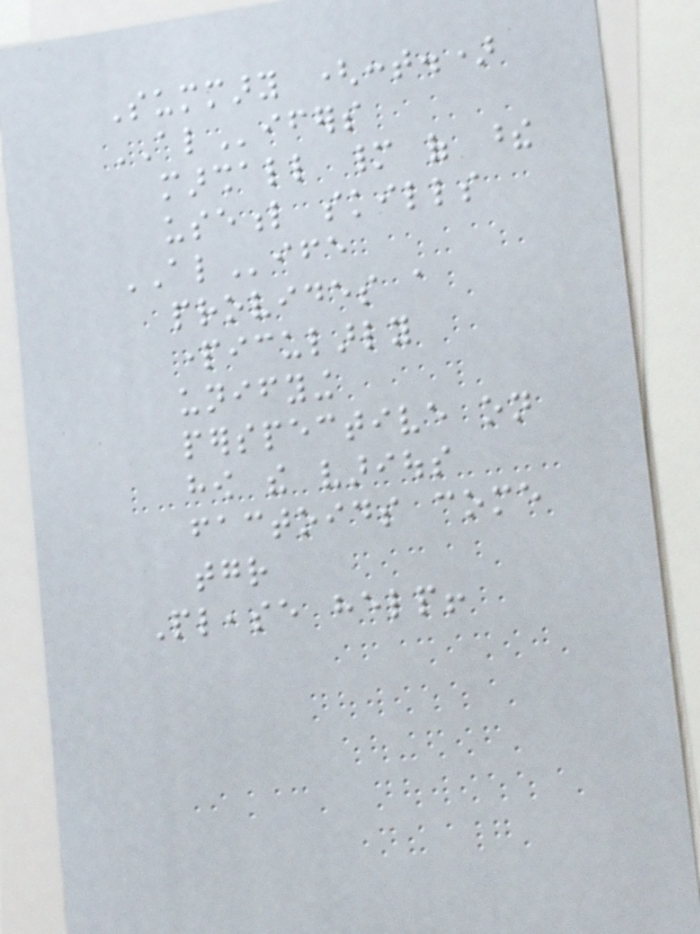Summary (cont.)
ALifers
marshall many of these
useful skills
ALife
provides a
particularly
unifying
perspective on
how the various
factoids come
together
Please help!
